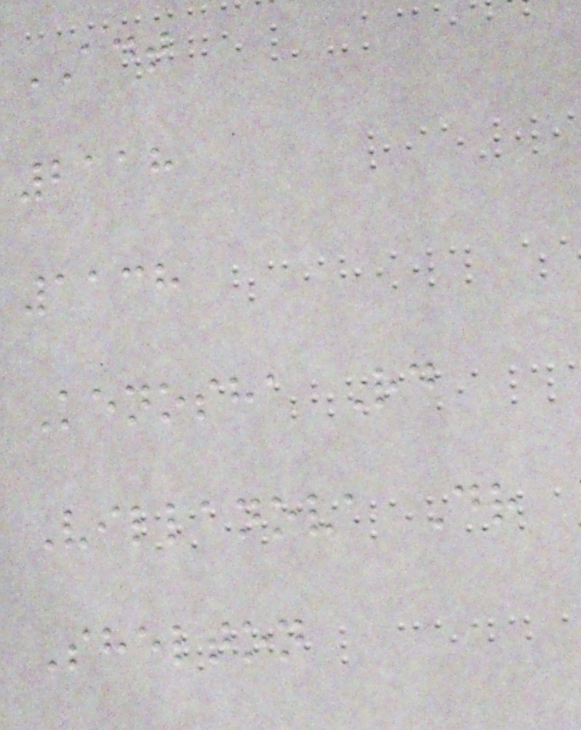ADT
2118
1138
Kenosha Rd
Villanova Dr
Shelton
